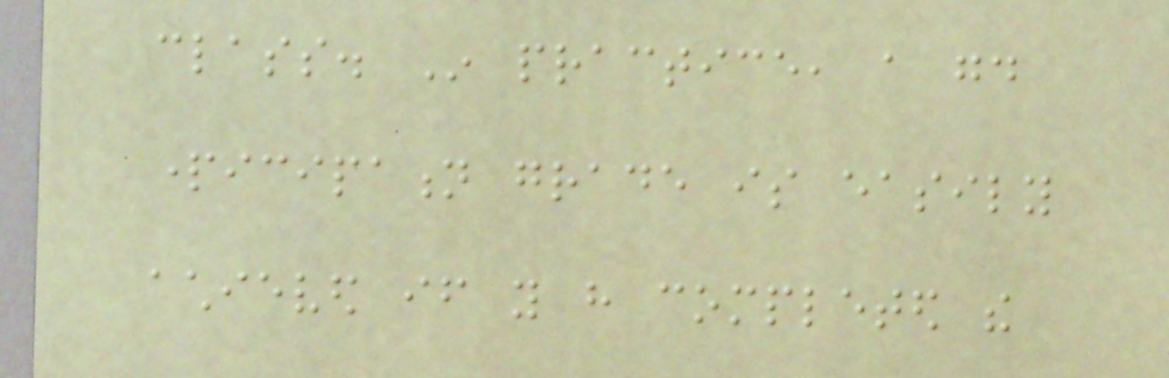class. In practice, a good
participation grade is easily
achieved if you have completed the
